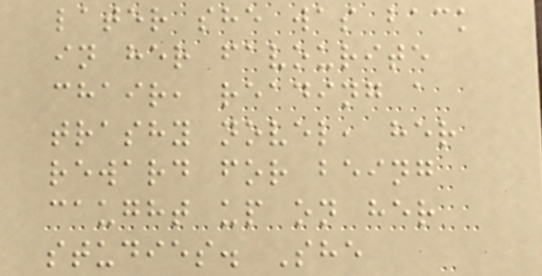later she was back
in her favourite
chair, reading a
trashy novel, her
reward for being
caught up on her
studies. She
